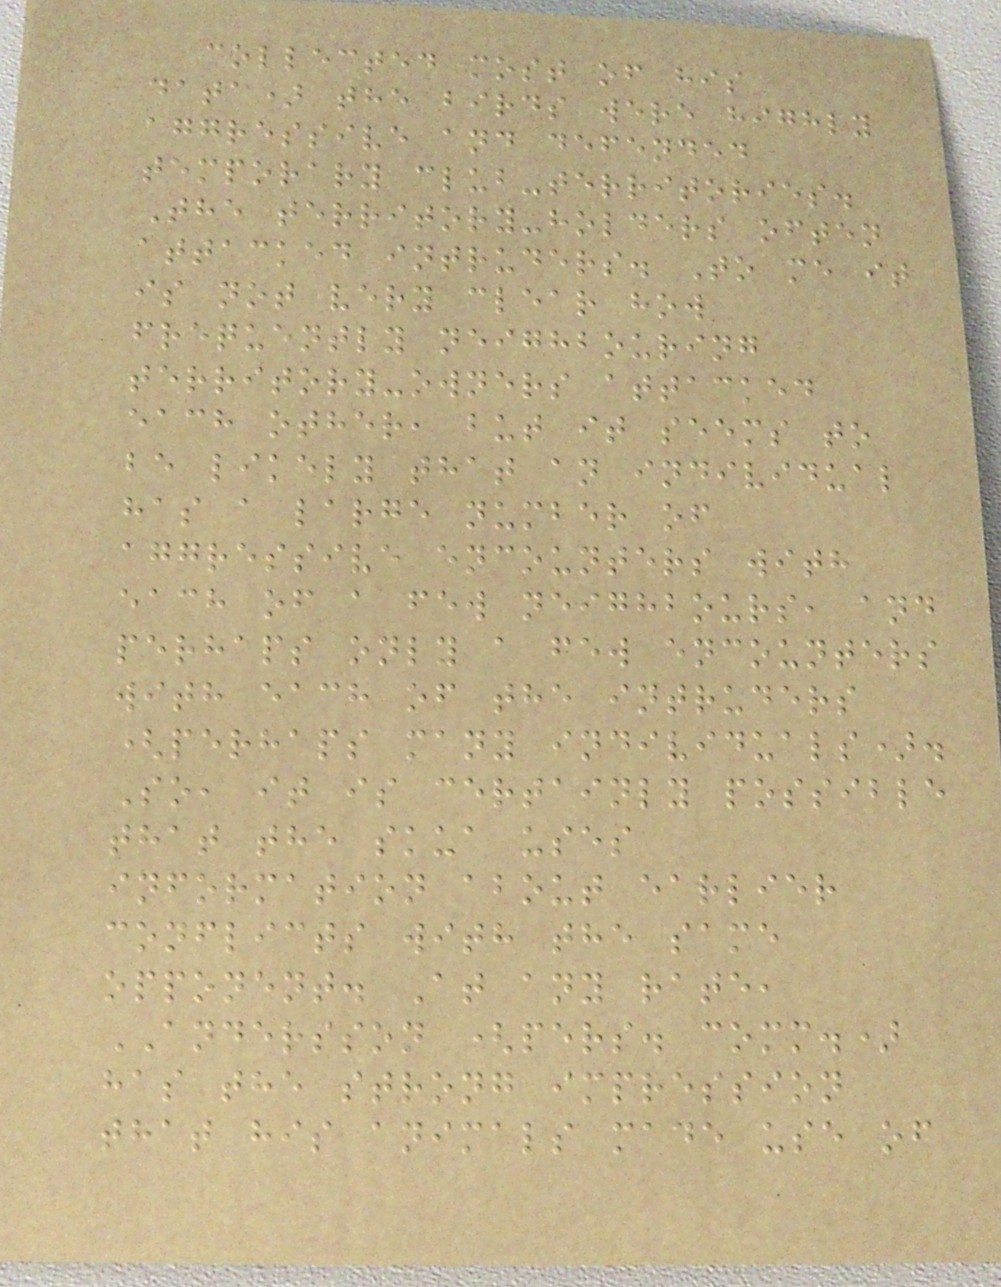collected most of his
data) the birds were highly
aggressive and defended
temporary club-territories.
The territory-holders often
attacked intruders. To me it
is not very clear how
frequently neighbouring
territory-owners attacked
each other, but it seems to
be likely that an individual
has a large number of
aggressive encounters with
each of a few neighbours, and
perhaps only a few encounters
with each of the intruders
(perhaps many individuals).
So, it is certainly possible
that the skua uses
information about earlier
conflicts with the same
opponent. At any rate,
ANDERSSON (pers. comm.)
has the strong impression
that his animals made use of
